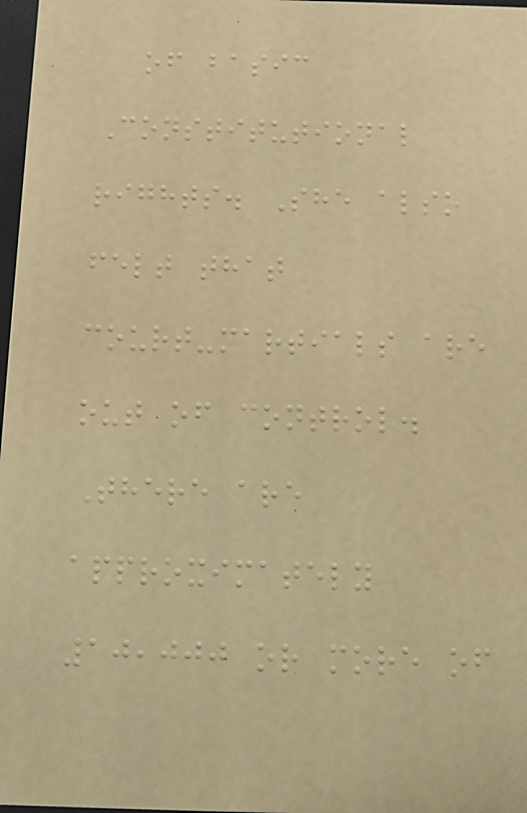of basic
Constitutional
rights. She also
felt that
court-martials are
out of control.
There are
approximately
10,000 or more of
